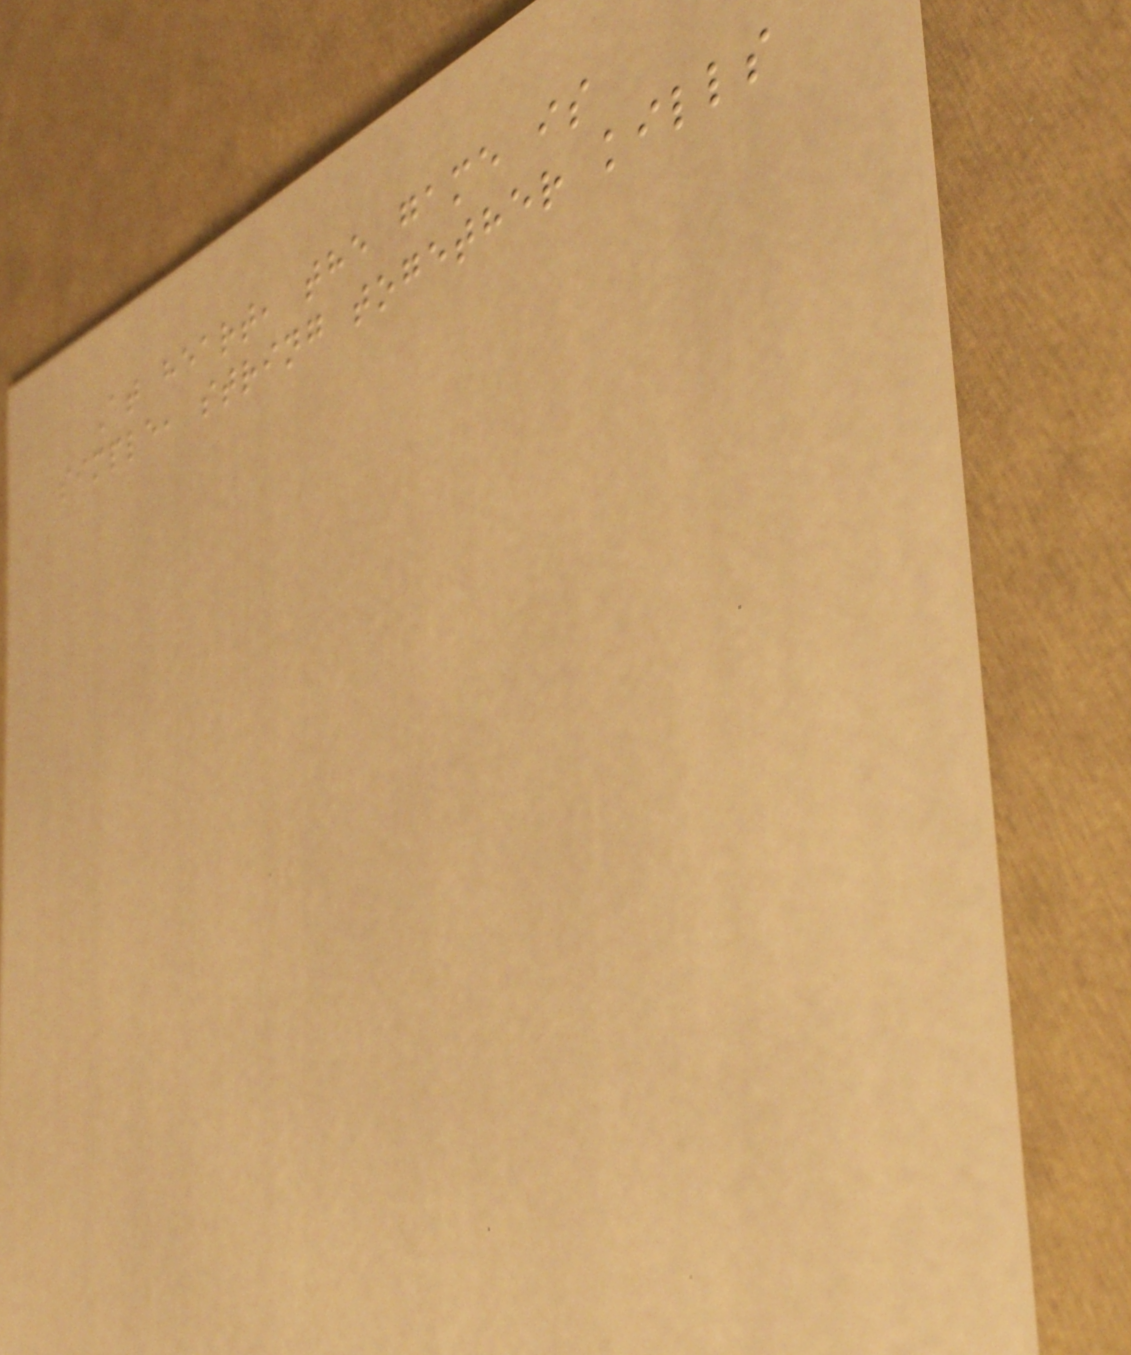At heart, the game is
simple, string together kills
